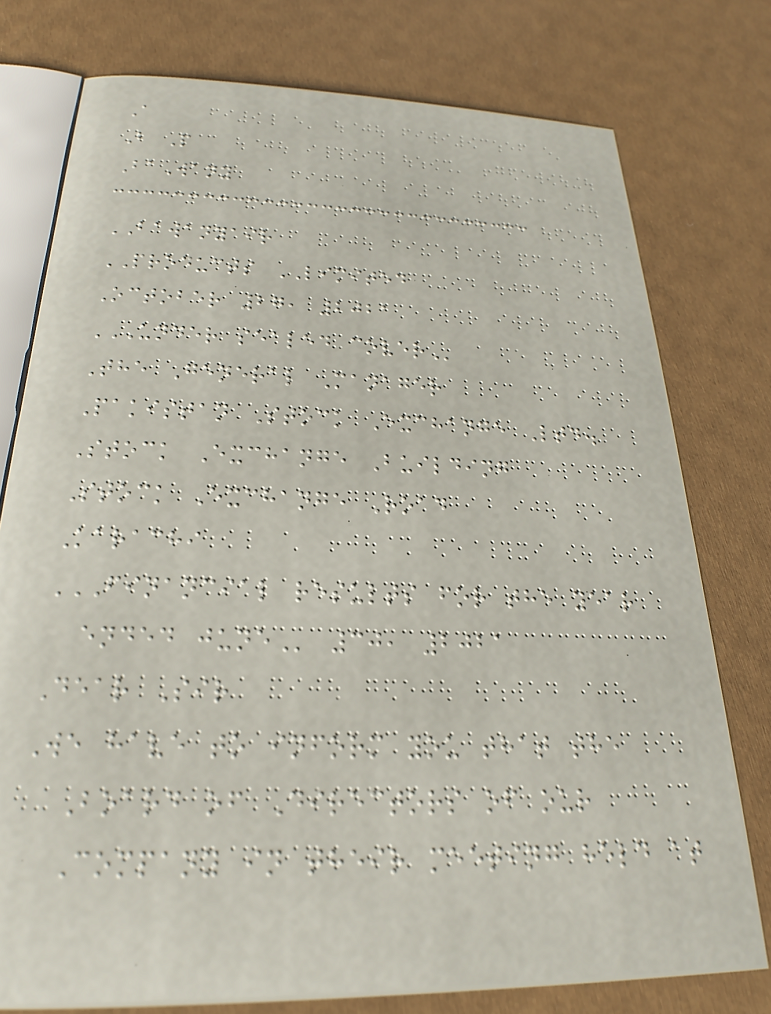A
B P
BaWany
BAWANYAIR
PRODUCTS LIMITED
October 27, 2021
UNDER SEALED COVER
The General Manager
Pakistan Stock Exchange Ltd.
Stock Exchange Building
Stock Exchange Road
Karachi
FINANCIAL RESULTS FOR THE YEAR
ENDED JUNE 30, 2021
Dear Sir
We have to inform you that the
Board of Directors of our
Company in their meeting held at
